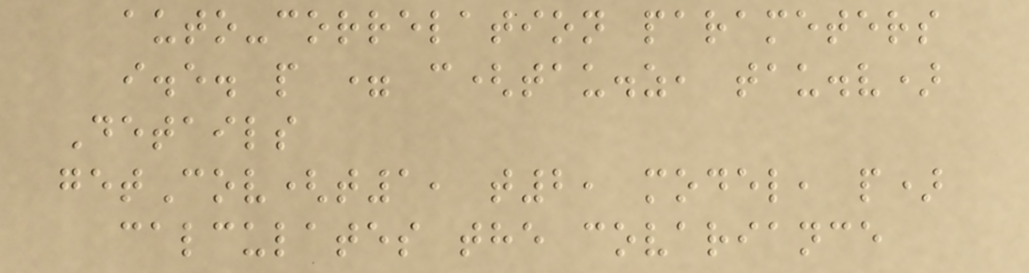auto-correlation parameters
i.e. p = c(tau.z, tau.v)
Details
getCov(t1, t2, model, p)
calculates the covariance
